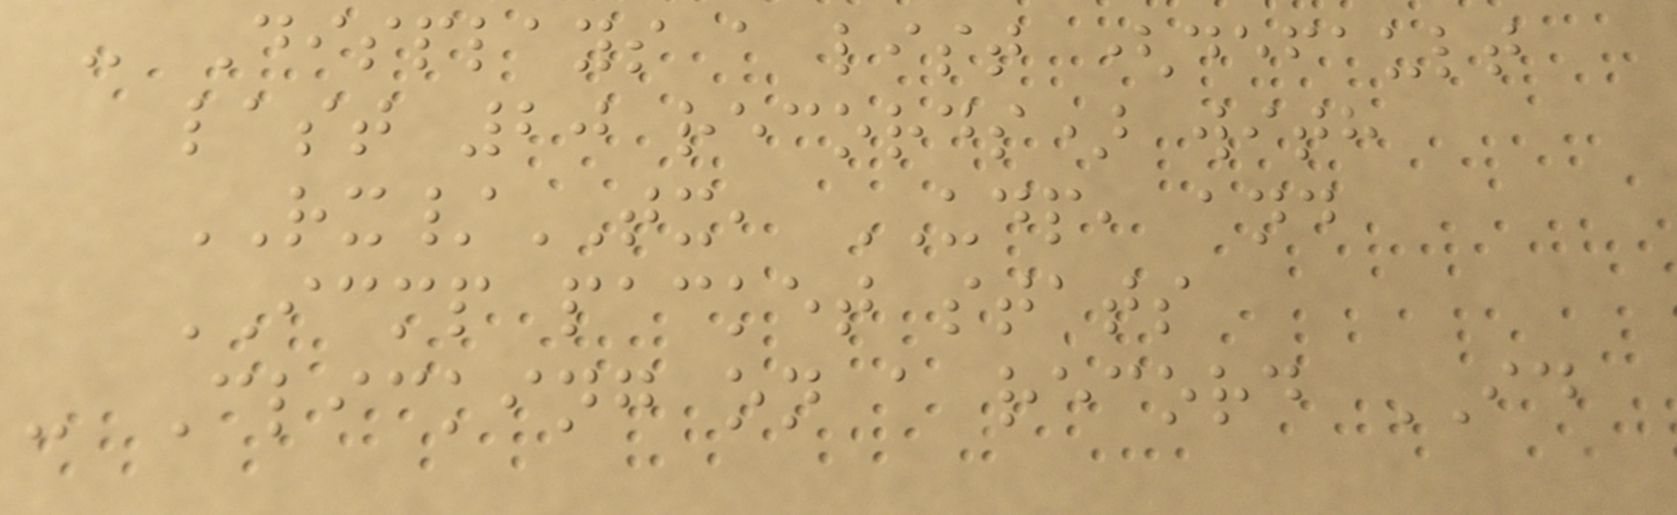- Displays a list (default
last 20 records) with
RX/TX, UDP, and
ICMP packet stats
- Clicking on a record ID
